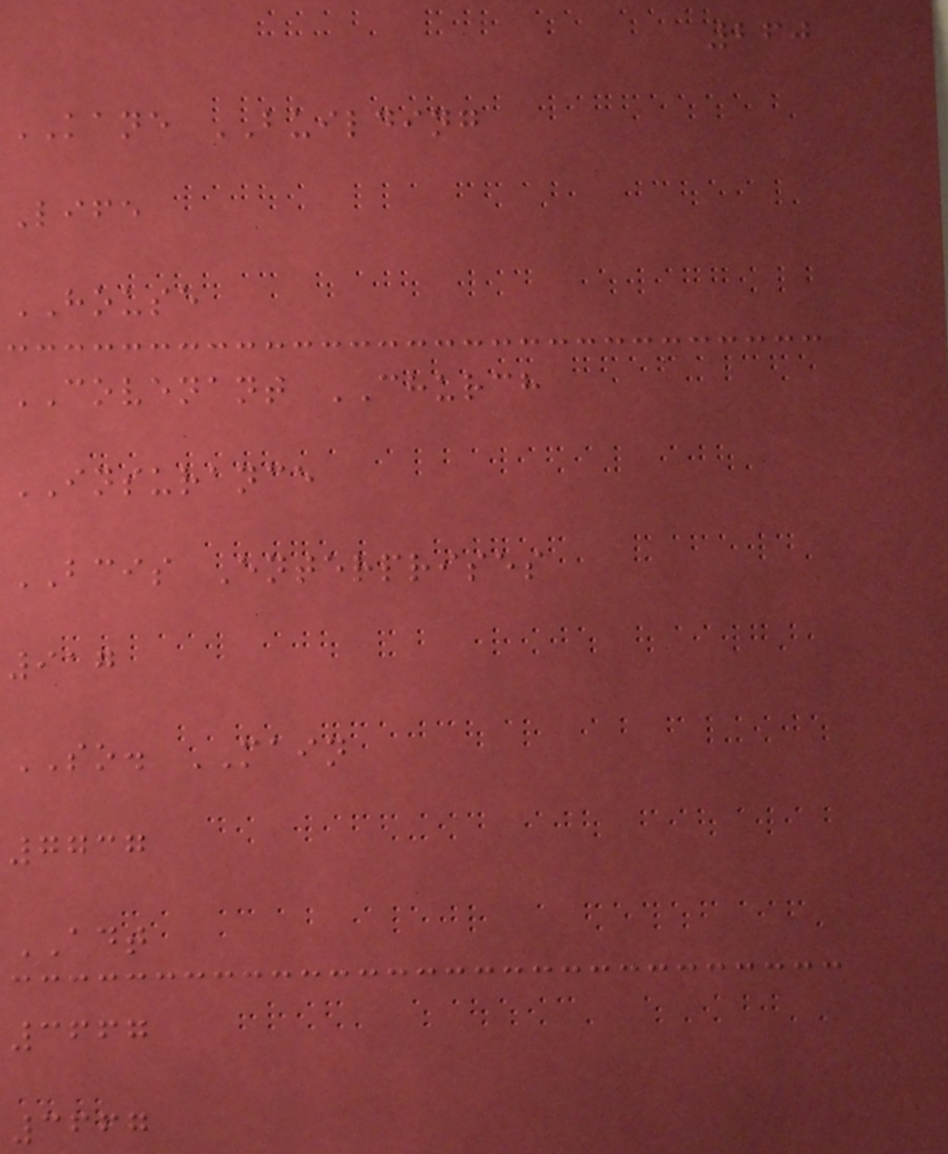260
KANE BUILDING
Life
HOUSE
COVENANT CHURCH
INSURANCE
BCIS Enterprises
917
SO. MAIN
7737
ADT
3667
3667
